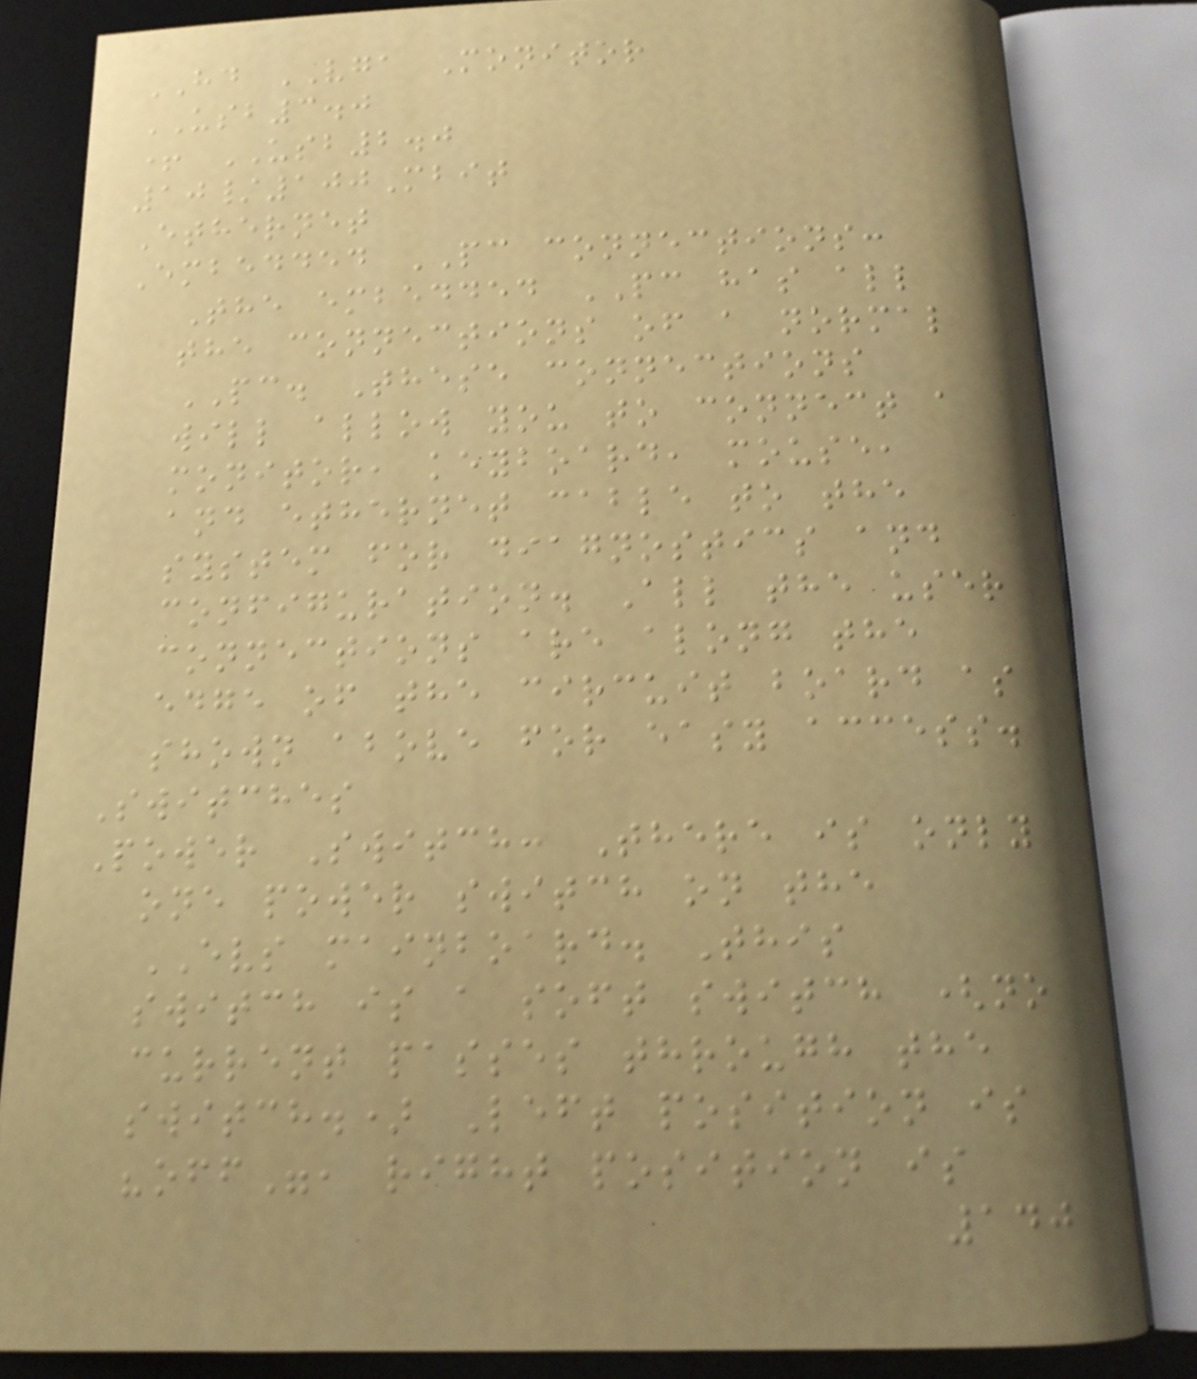HD VGA Monitor
USB3.0
+ USB2.0
10/100Mbit
Ethernet
Embedded PC connections:
The embedded PC has all
the connections of a normal
PC. These connections
will allow you to connect a
monitor, keyboard, mouse,
and ethernet cable to the
system for diagnostics and
configuration. All the user
connections are along the
edge of the circuit board as
shown above for easy access.
Switches
Power Switch: There is only
one power switch on the
EVS mainboard. This
switch is a soft switch (no
current passes through the
switch.) Left position is
"off", right position is
140
